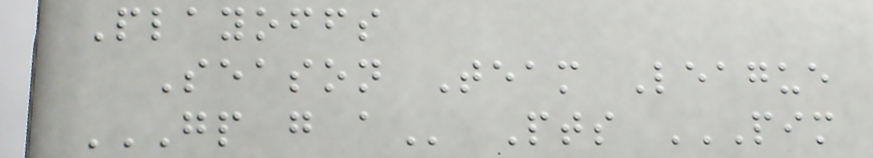Playoffs
Season Team League
GP G A Pts PIM
